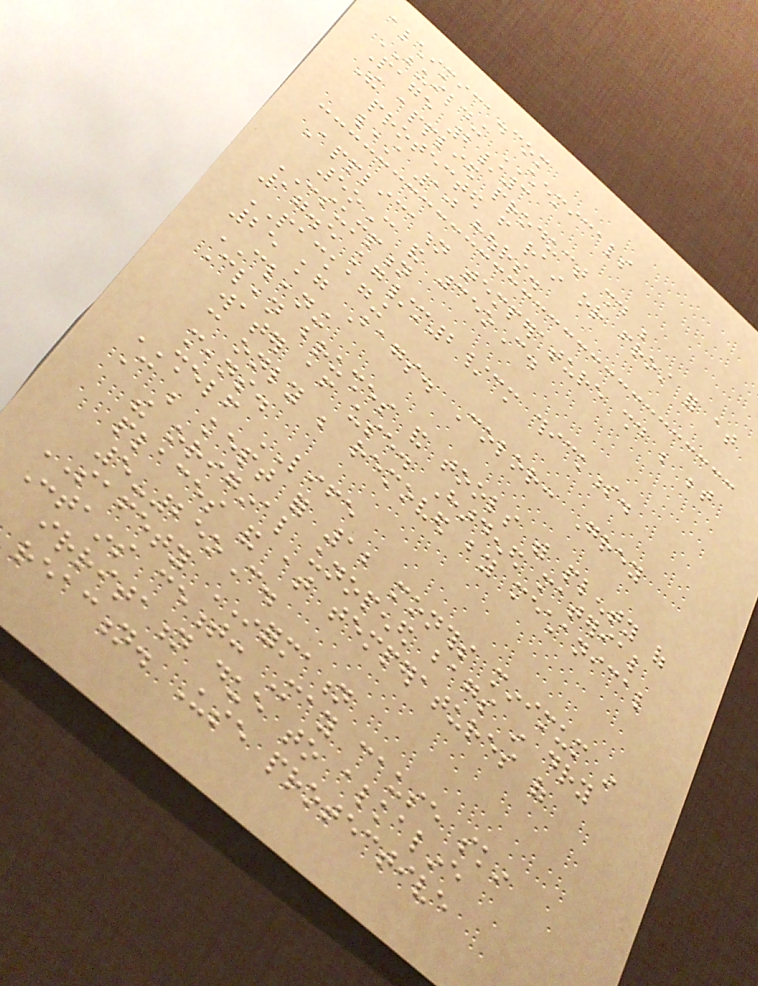alchimica.com
BUILDING CHEMICALS
Page 2/3
The applied product should be
protected from rain or frost for at
least 10 hours.
Application temperature should be between
5oC and 35oC.
CONSUMPTION
17.5 kg/m2/cm thickness.
PACKAGING
25 kg Bags. Color: Grey
CLEANING
Clean brushes and tools with plenty of
water after use. Hardened material
can only be removed by mechanical
means.
SHELF LIFE
Can be kept for 12 months minimum in
the original unopened bags in dry
places and at temperatures of
5-25oC.
SAFETY INFORMATION
Contains cement: May cause skin
irritation due to alkaline
reaction. Use protective
